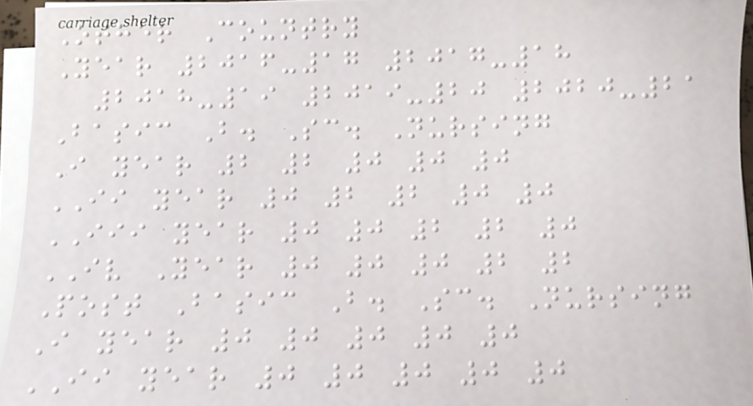Other Country
Year 2016-17 2017-18
2018-19 2019-20 2020-21
Basic B. Sc. Nursing
I year 2 2 0 0 0
II year 0 2 2 0 0
III year 0 0 2 2 0
IV Year 0 0 0 2 2
Post Basic B. Sc. Nursing
I year 0 0 0 0 0
II year 0 0 0 0 0
